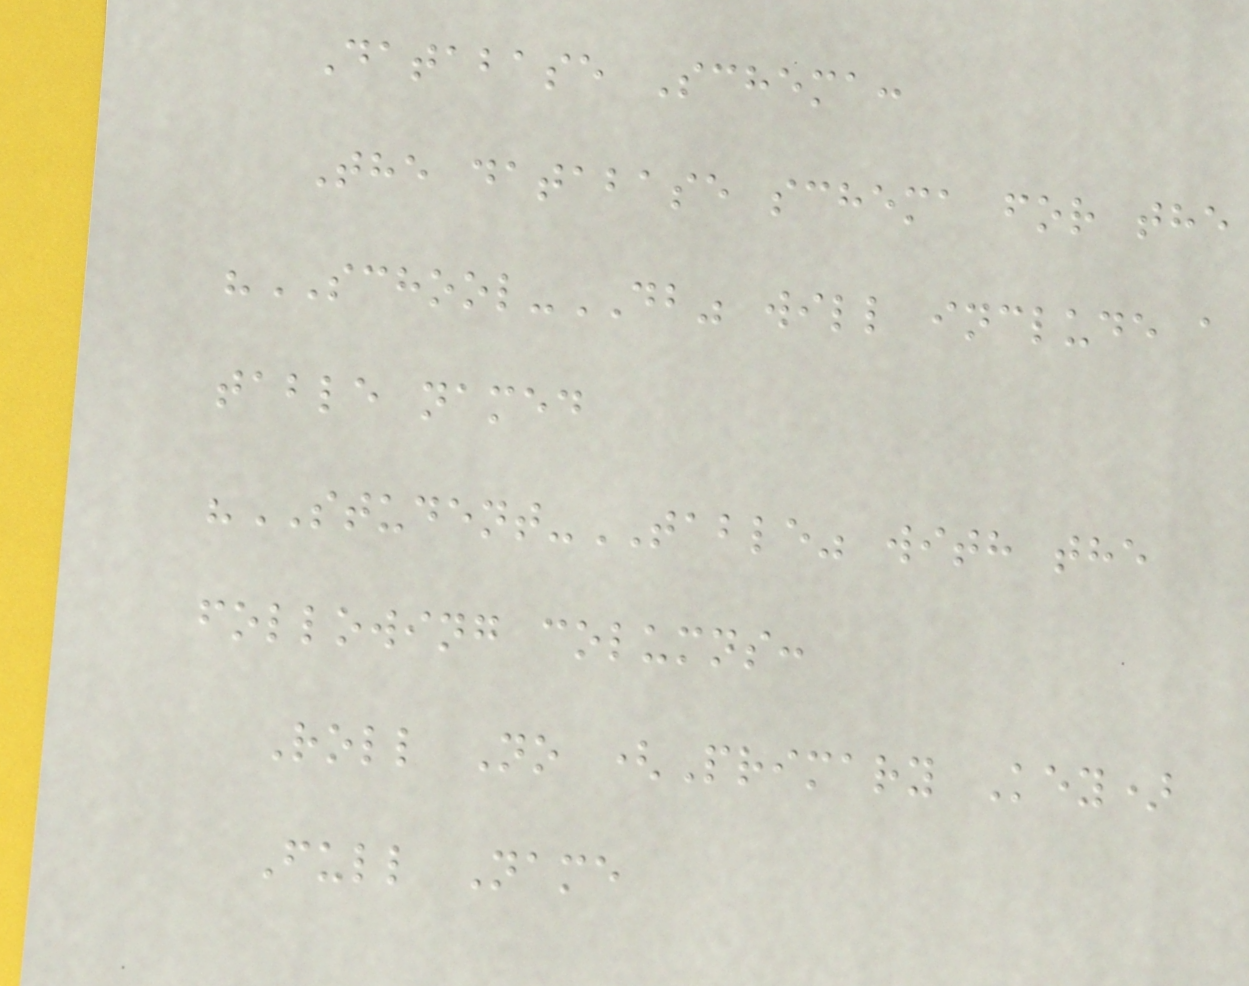Database Schema:
The database schema for the
"SCHOOL-DB" will include a
table named
"STUDENT-TABLE" with the
following columns:
Roll No (Primary Key)
Full Name
